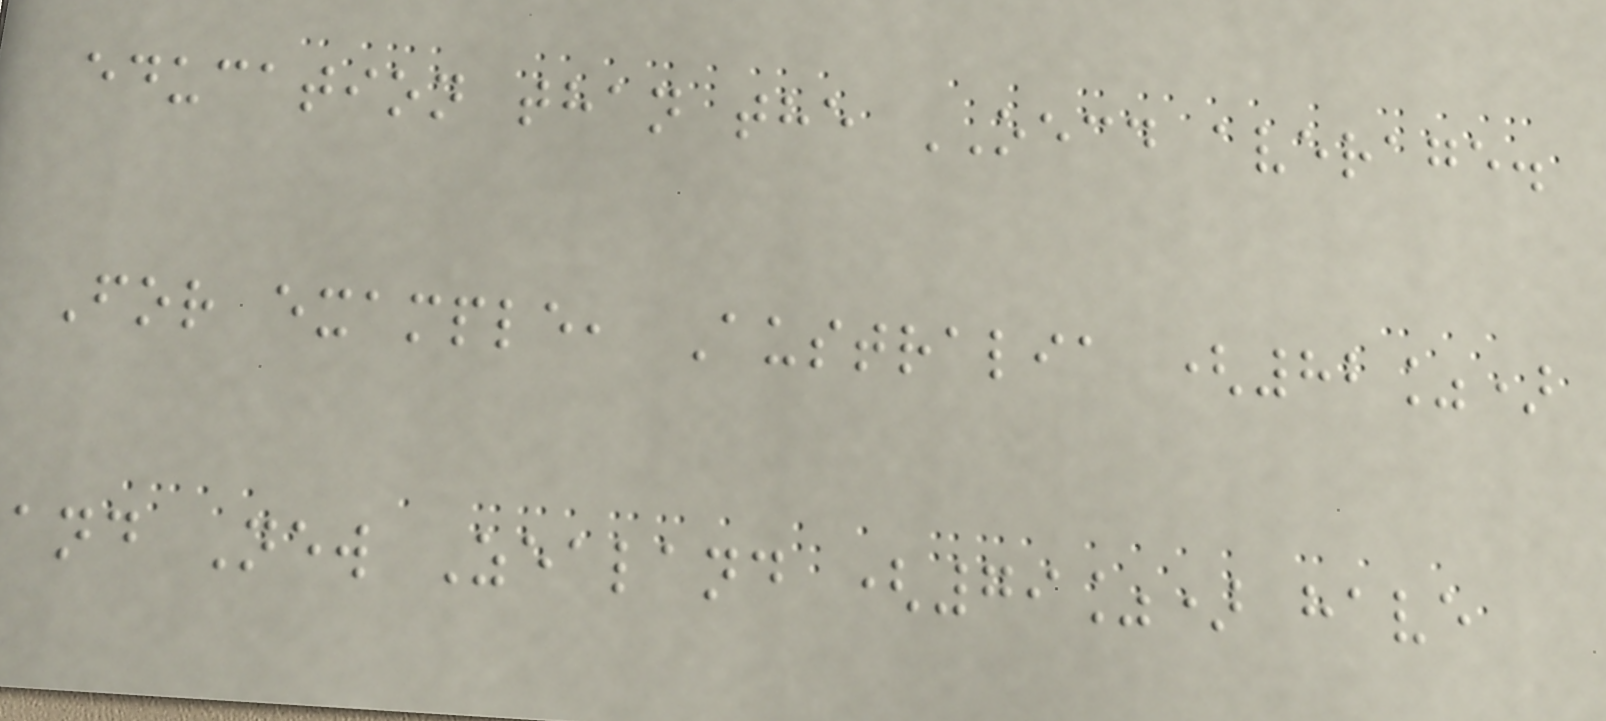education than the OECD average.
For example, Australia (82%)
and New Zealand (79%) have
